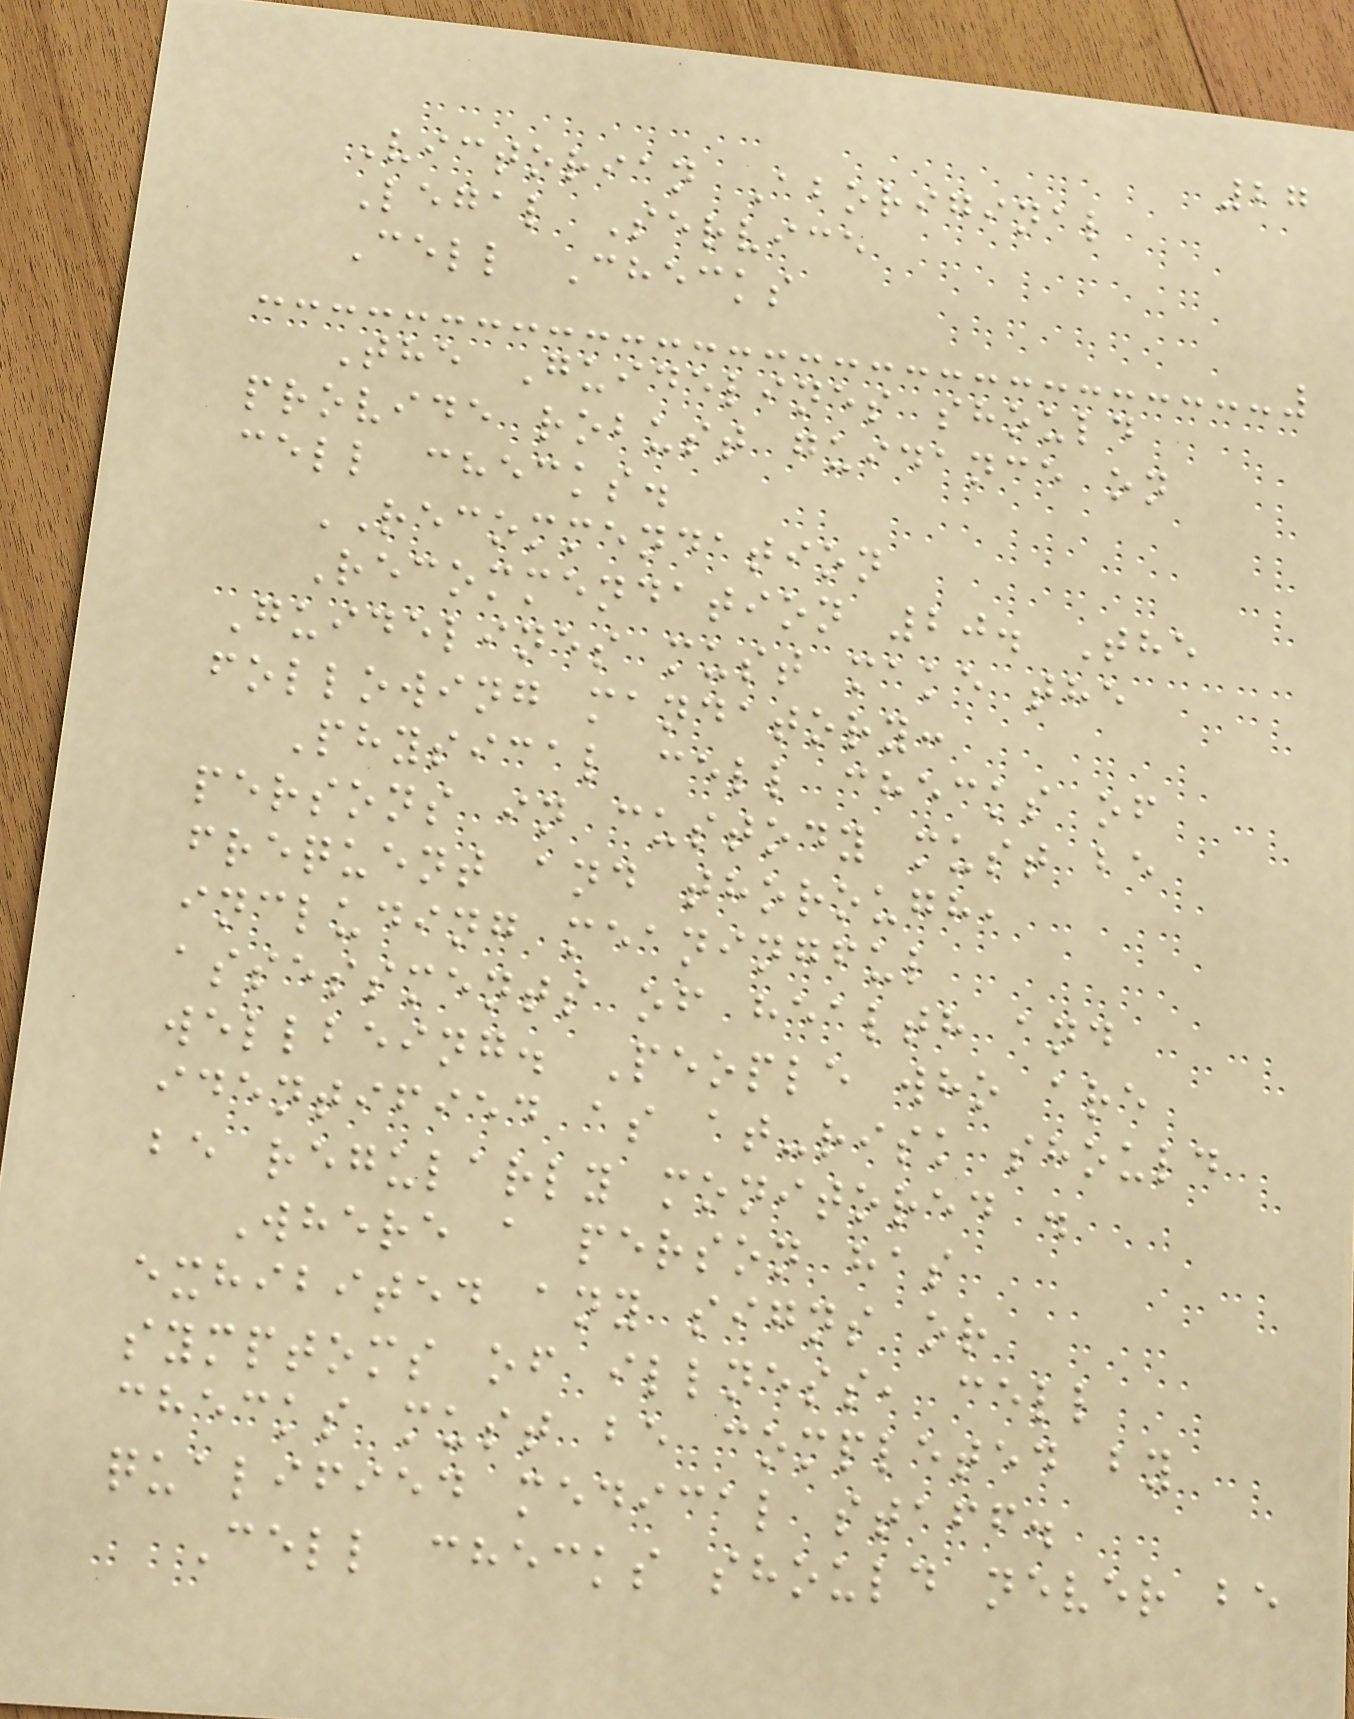27
Victorian Aboriginal
Legal Service
Cell Checks
The Guidelines should
provide robust guidance on
cell checks.
RECOMMENDATION
Recommendation 20. The
Guidelines must make the
following mandatory:
Physical cell checks of
persons in custody must be
frequent and thorough,
including meaningful
assessments of health and
wellbeing. People who are
identified as at-risk should
be regularly monitored .
Where a person has
exhibited any signs or
symptoms of illness, cell
checks must be completed by
qualified medical staff.
Cell checks should never be
